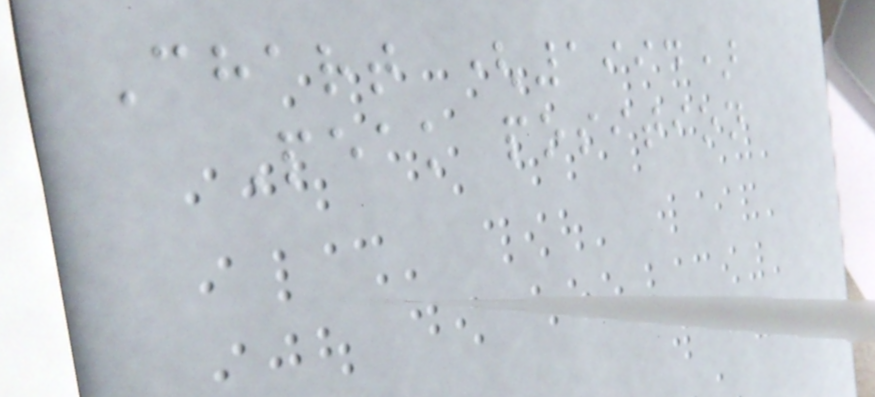Chart (1994)
Peak position
